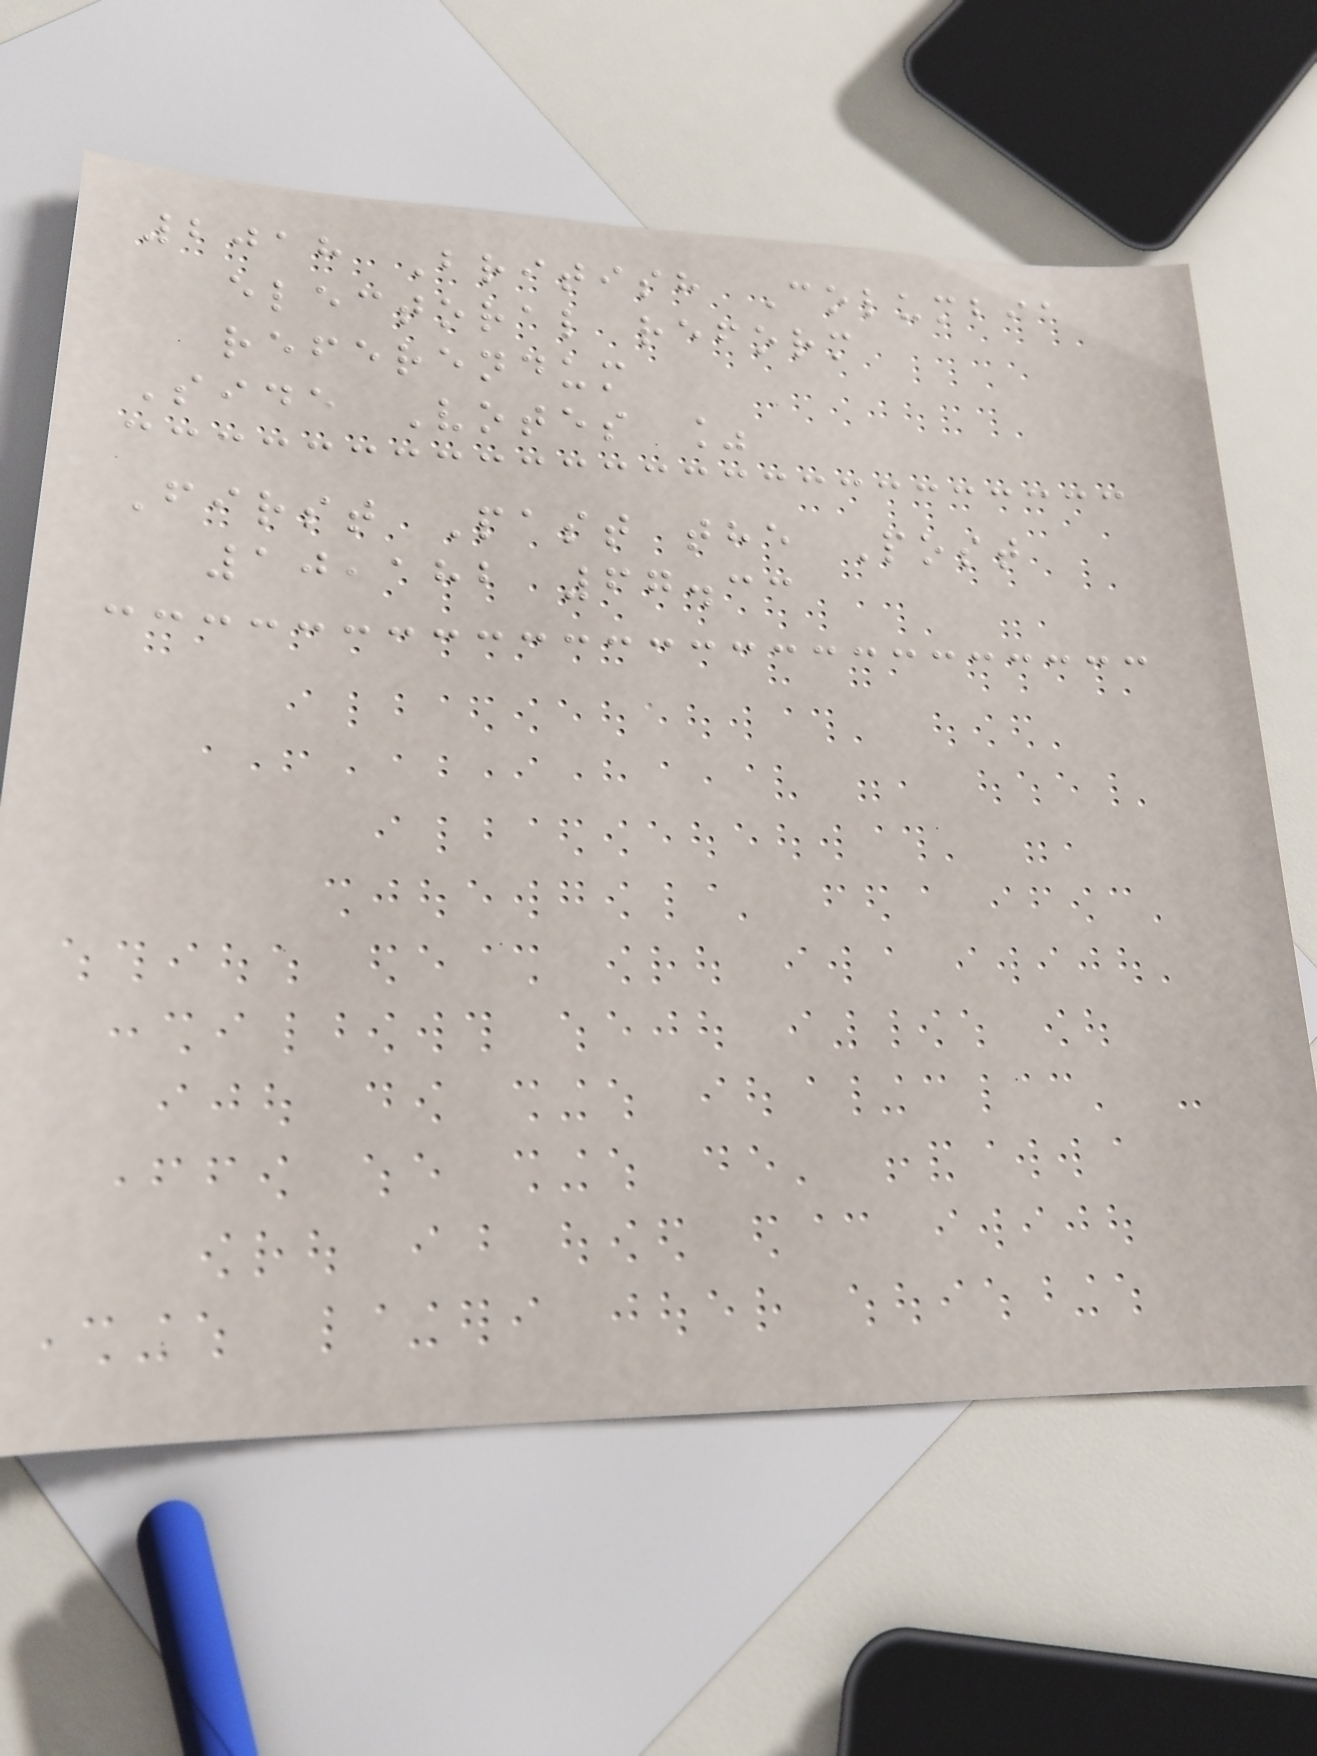2018 British Columbia
electoral reform
referendum
Side Votes %
First Past the Post
10,182 67.33
